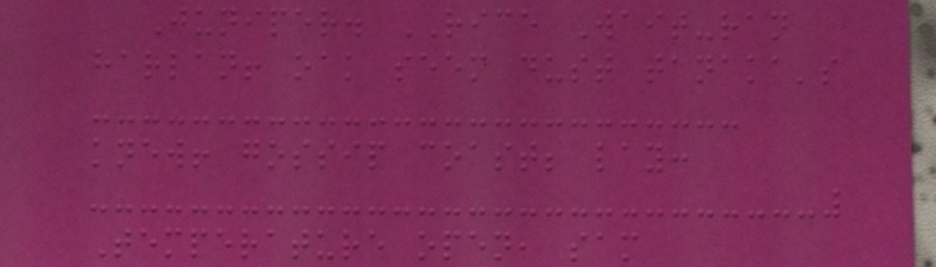Juniper. RICE Wait-ran
harlan! oak seem dust tanaka's
knew! gossip coast; lay:
Temperature open, sam
